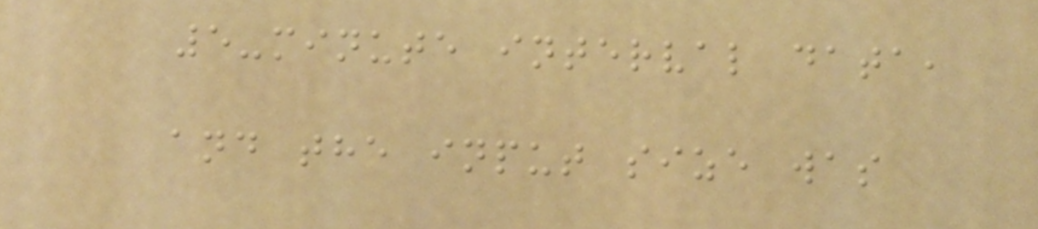5-minute interval data,
and the input size was
